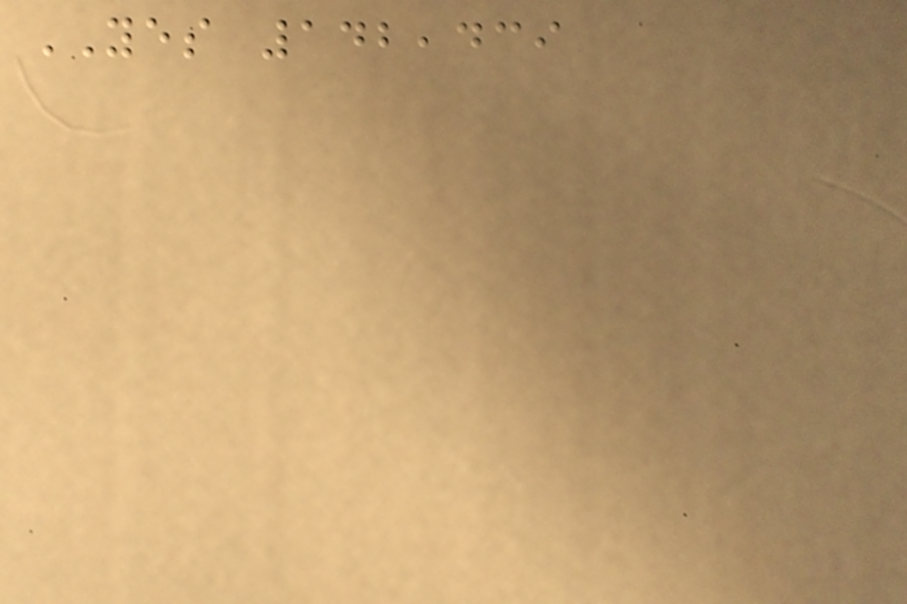YES 142,439
